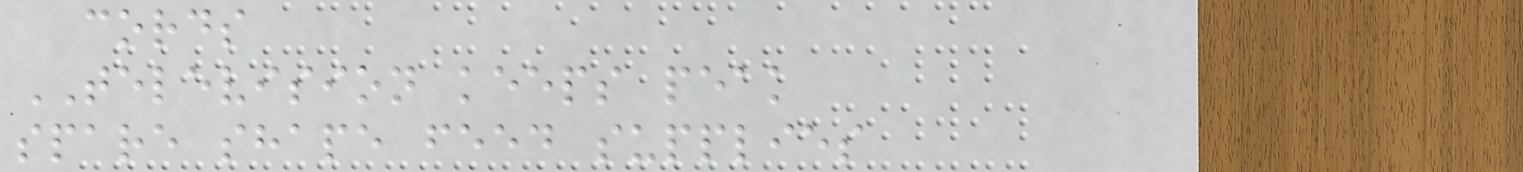cords
TELEVISION keeps peak
spare shape feed supplies
